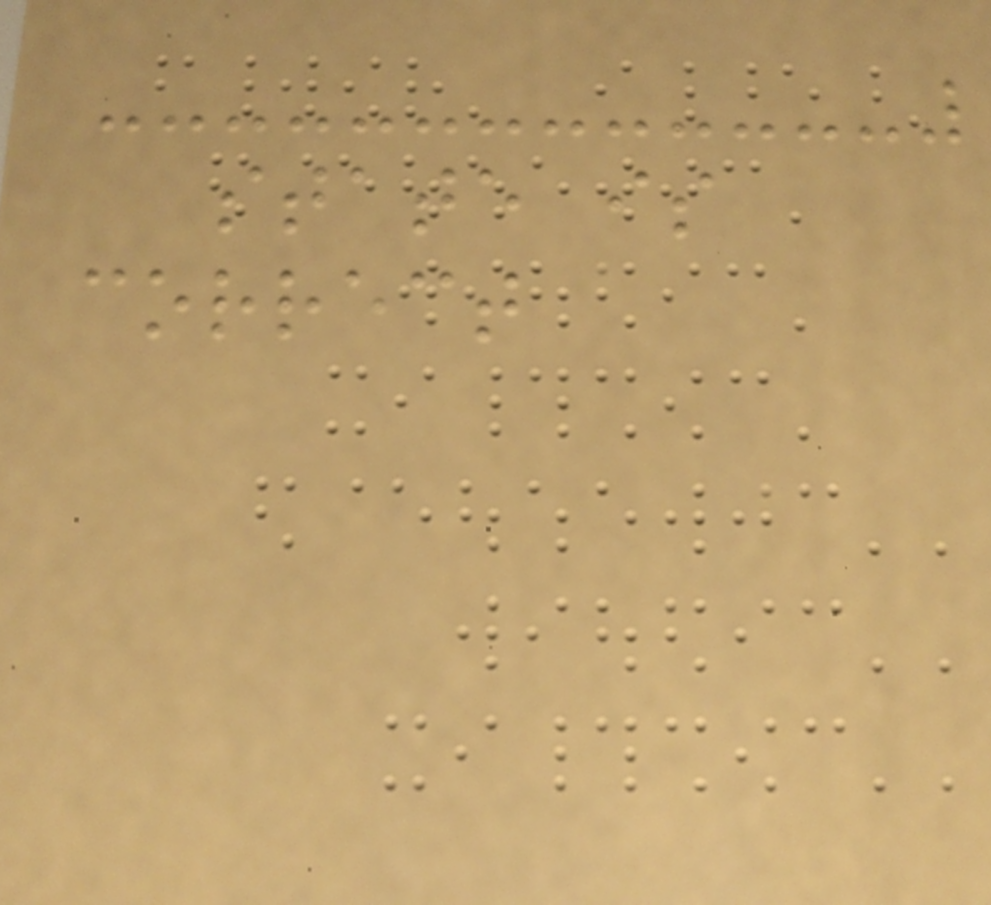state is
correct
